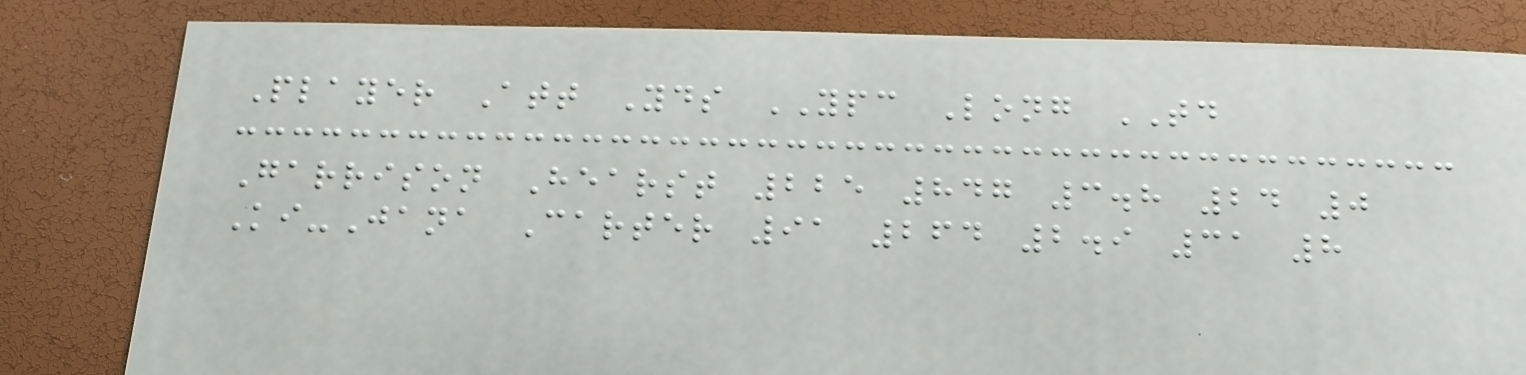Player Att Yds YPC Long TD
Garrison Hearst 225 847 3.8 24 0
Ki-Jana Carter 91 264 2.9 31 8
